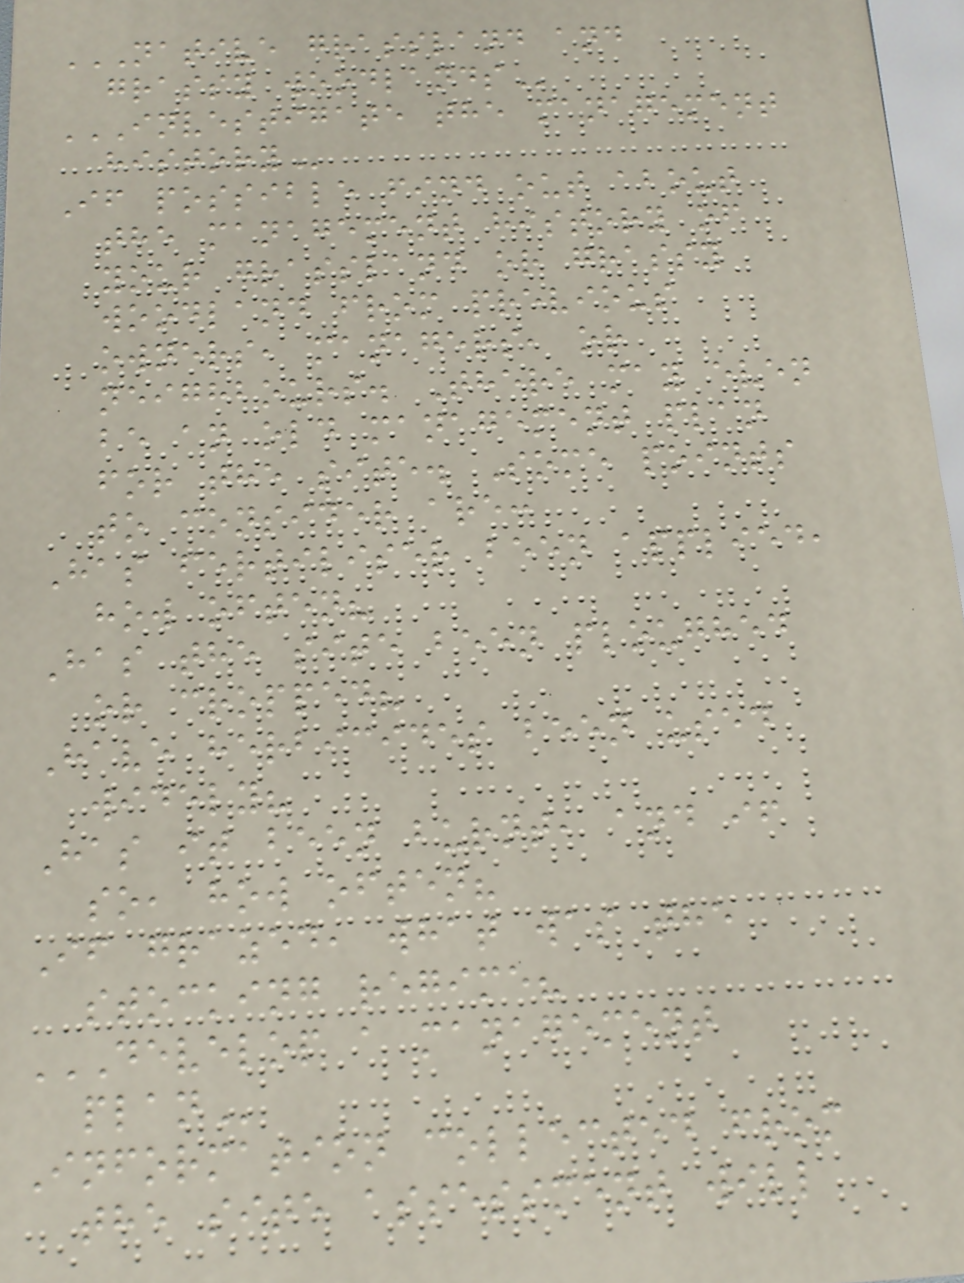NATIVE GRASSLAND AND
GRASSY WOODLANDS
INVESTIGATE THE MANAGEMENT
HISTORY
If possible find out about
the management history of
your grassland or grassy
woodland from previous
owners, managers, or
neighbours. There may even
be an old management plan
for the site. Some points
to consider are:
Has fertiliser been applied,
how often?
Has the site been ploughed
or cropped?
Have herbicides been used
widely?
Has it been burnt, and if
so, how often?
If grazed, what was the
stocking regime?
DEVELOP A MANAGEMENT
PLAN
Information collected from
the site assessment will
